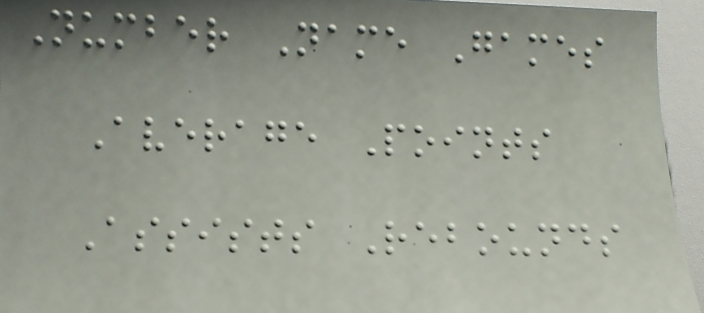Number Name Games
Average Points
Assists Rebounds
